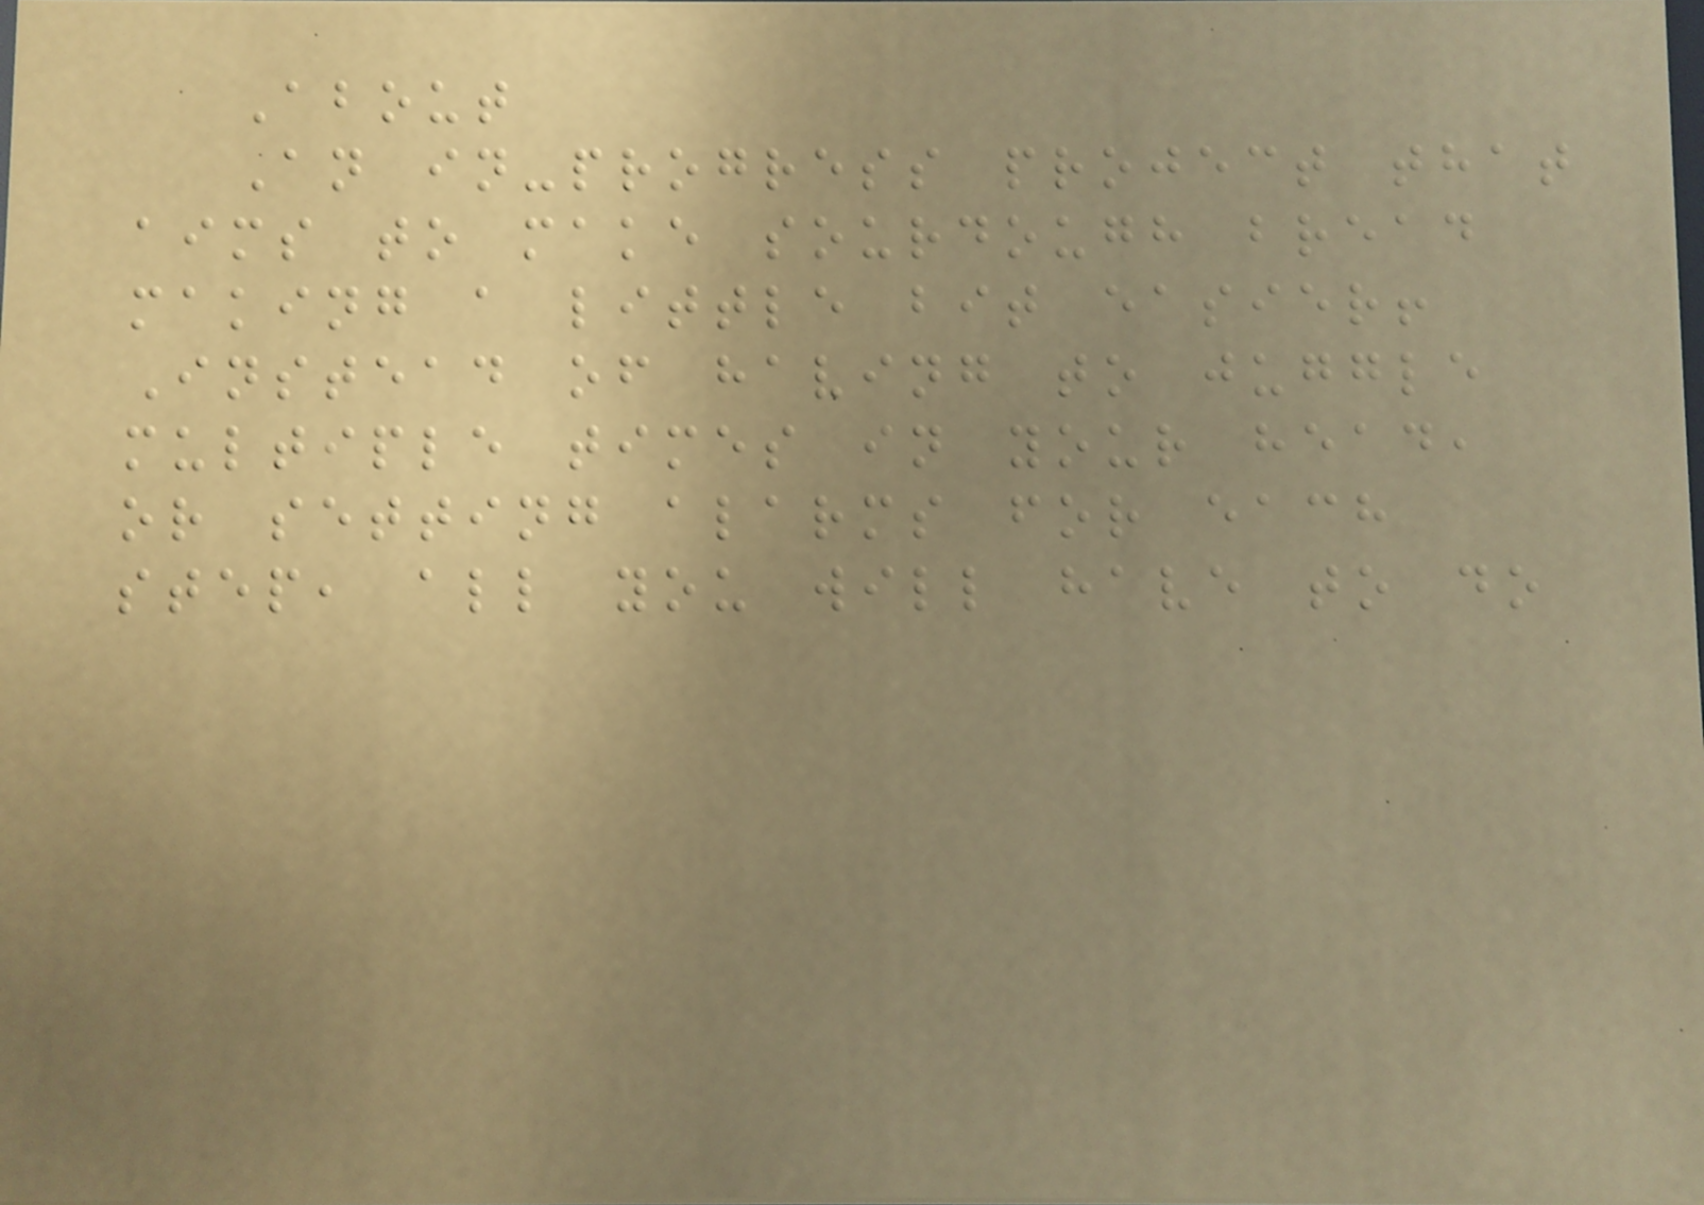About
An in-progress project that
aims to make sourdough bread
making a little bit easier!
Instead of having to juggle
multiple times in your head,
or setting alarms for each
step, all you will have to do
